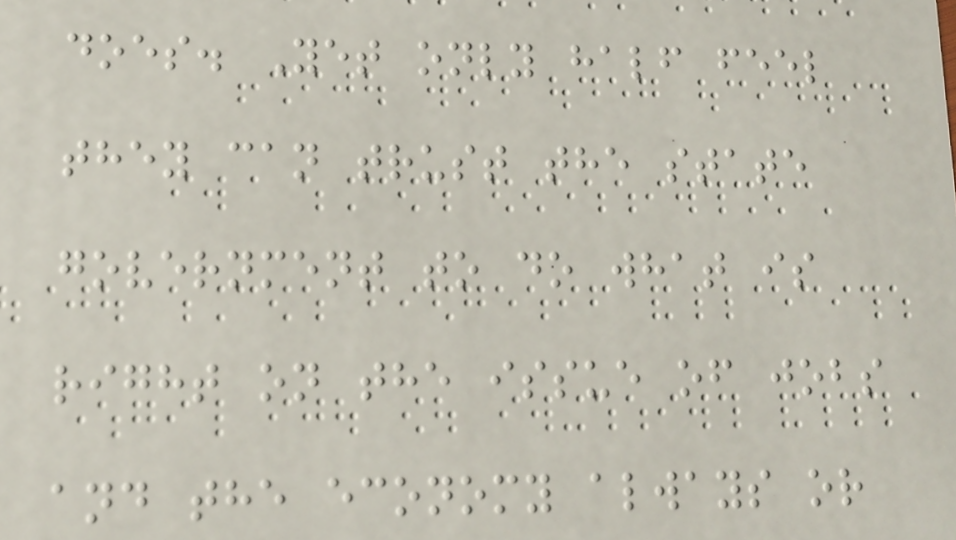does. Yet only half feel
they can trust the state
government to do what is
right on the issue of jobs
and the economy always or
